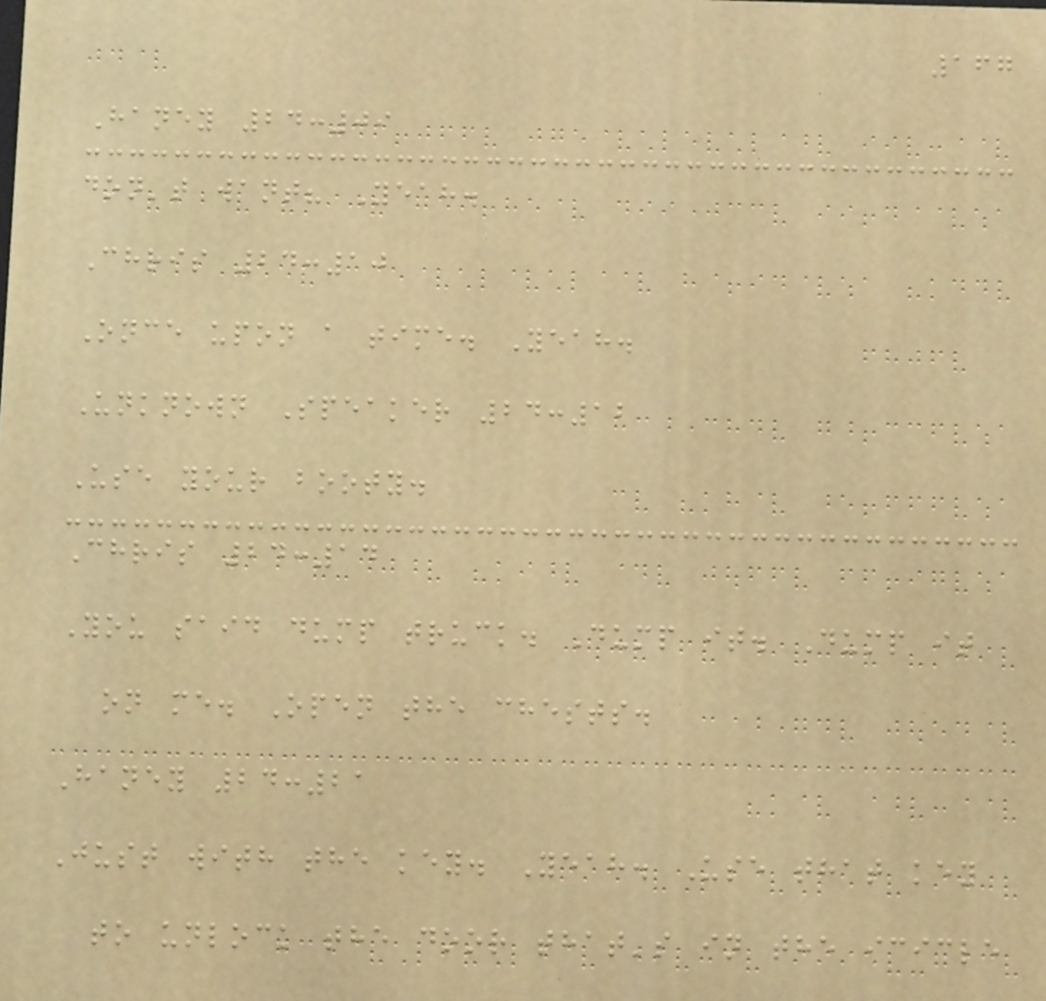167
Haney 24:09
don't want? Yeah.
Chris 24:10
Once upon a time. Yeah.
Unknown Speaker 24:12
Use your booty.
Chris 24:14
You said dump truck. Dump it. Dump it
on me. Open the chests.
Haney 24:21
Just with the key. Yeah. Use that key
to unlock the door that's in the icicle
